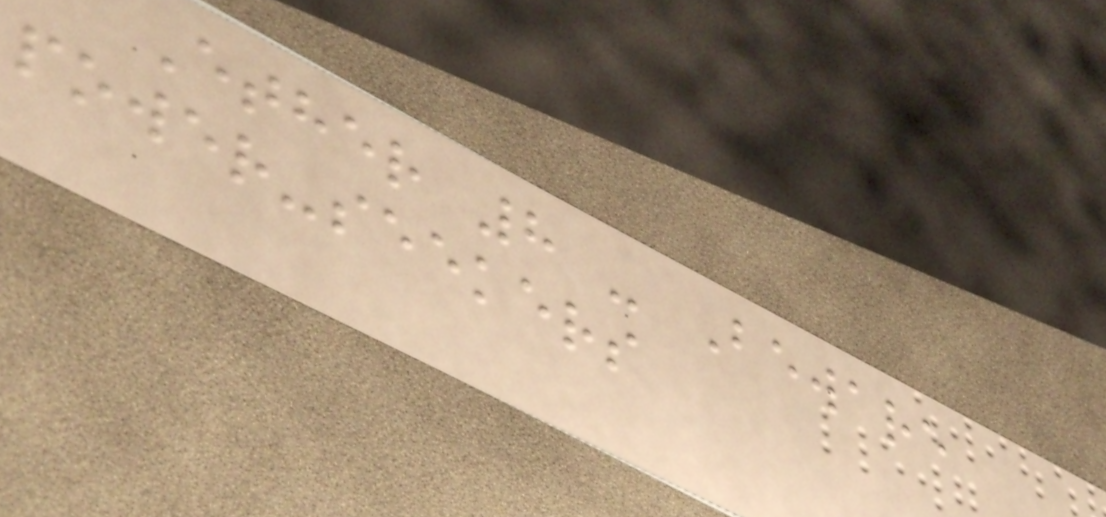Ether 8 - Beware
power-seekers
